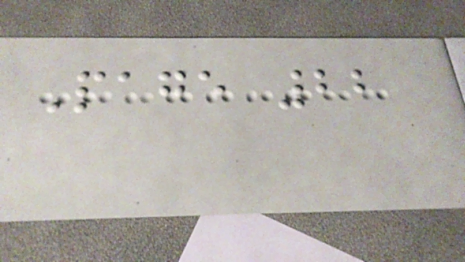Page 22
